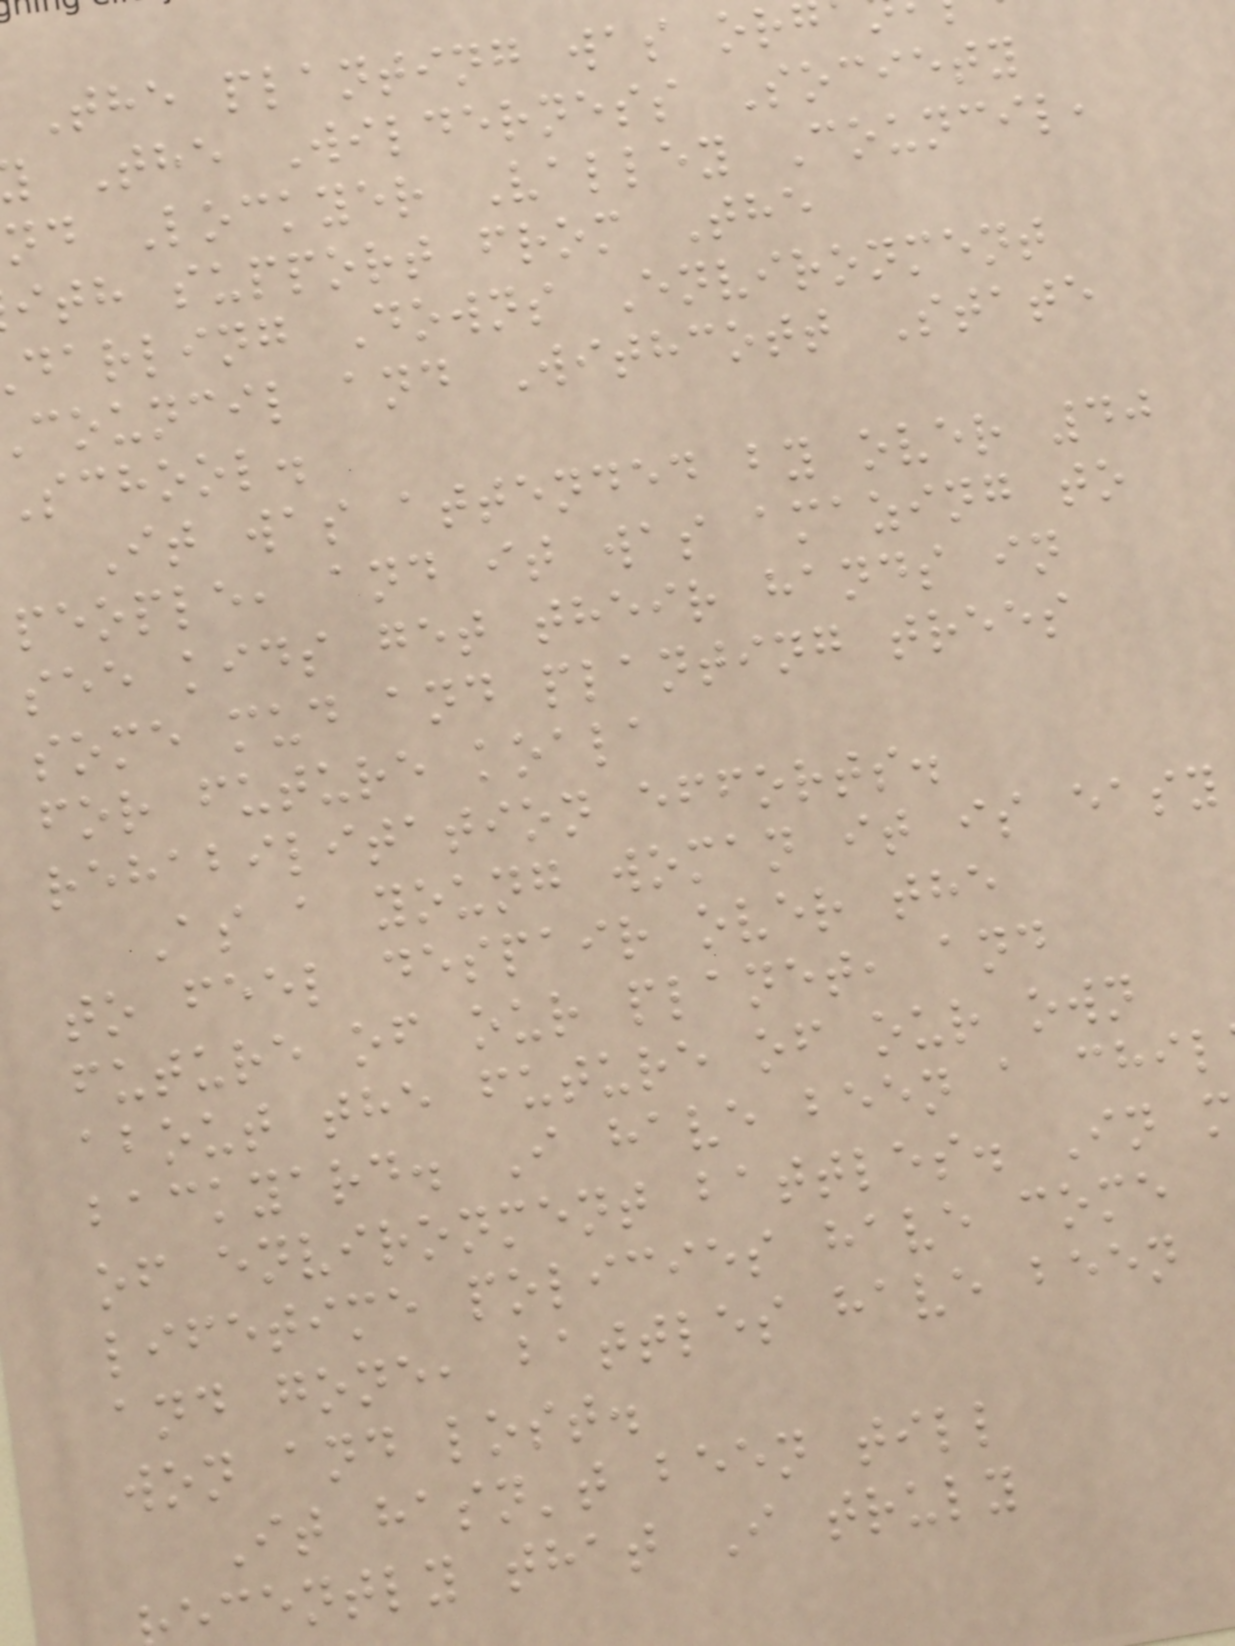The planting was or
The Wilderness Society
nd Lockyer Valley Council,
ith support from The
darling Downs Environment
council and Withcott State
school.
It was attended by over 40
people, and it was amazing to
see kids get their hands in
some mud and planting trees
for future koala
rehabilitation efforts.
As a young woman it is easy
to feel despair over the
future of our planet, and
about the future of our own
backyard. I have been a chil
of environment battles. In
lifetime policies have come
and gone, battles have been
won and lost.
It hasn't been till
cently that I truly
